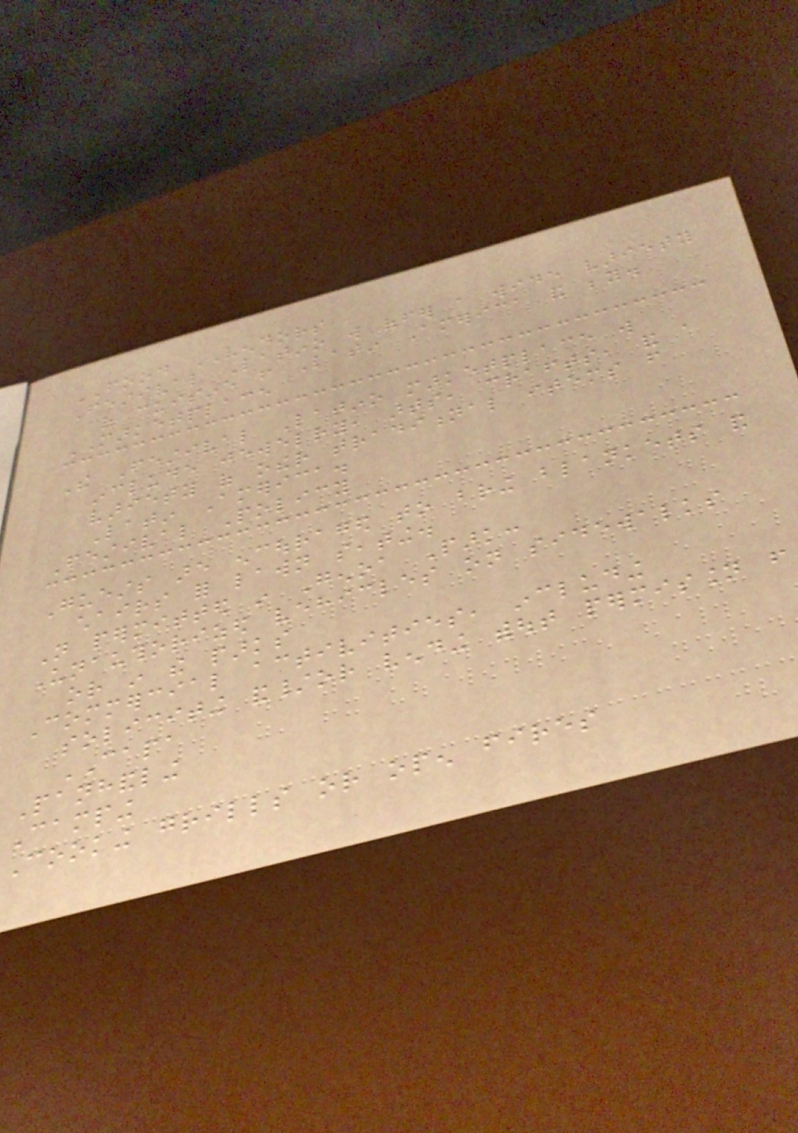FOOD VENDORS
Festival Latino will offer a wide variety
of cuisine from Latin America and beyond.
MARKETPLACE
The Festival Latino marketplace will
include jewelry, arts, crafts, and a
variety of other traditional items from
Latin America.
Festival Policy
Guests are encouraged to bring blankets and
chairs for lawn seating.
Not permitted in Genoa Park:
Unauthorized vehicles on sidewalks
or in the parks
Commercial activities, including
soliciting and/or vending without permission from
CAPA
Panhandling
Camping
Cooking grills or open fires
